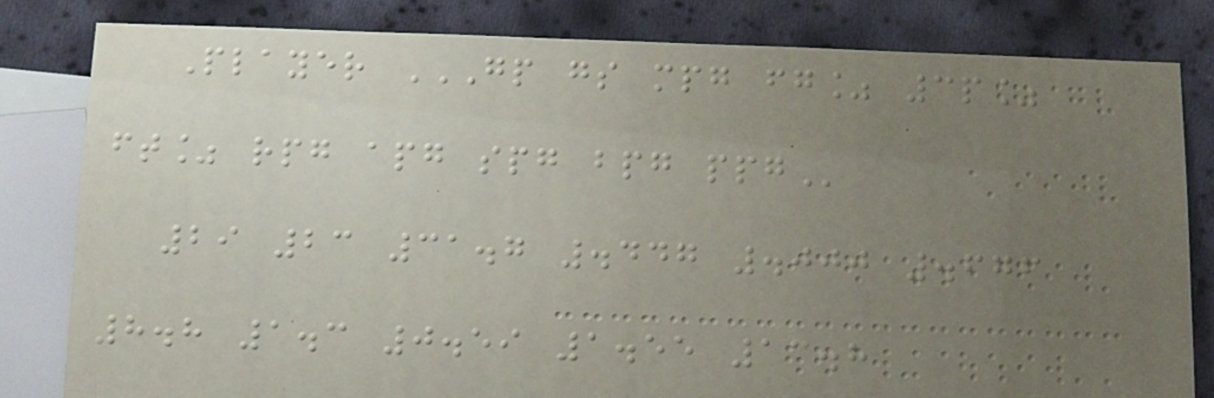Player GP GS MPG FG% 3P%
FT% RPG APG SPG BPG PPG
29 23 31.7 .447 .000 .676
8.8 1.3 0.59 1.55 13.8
